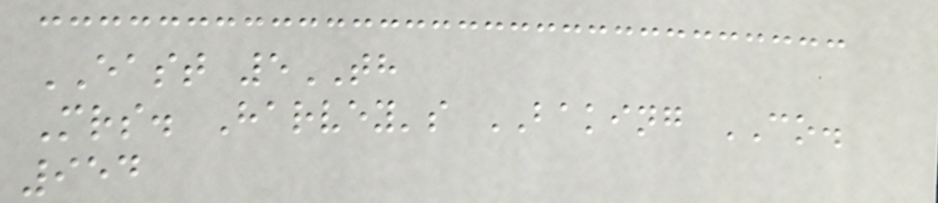EAST 5TH
Mrs. Harvey's BAKING CO.
954
